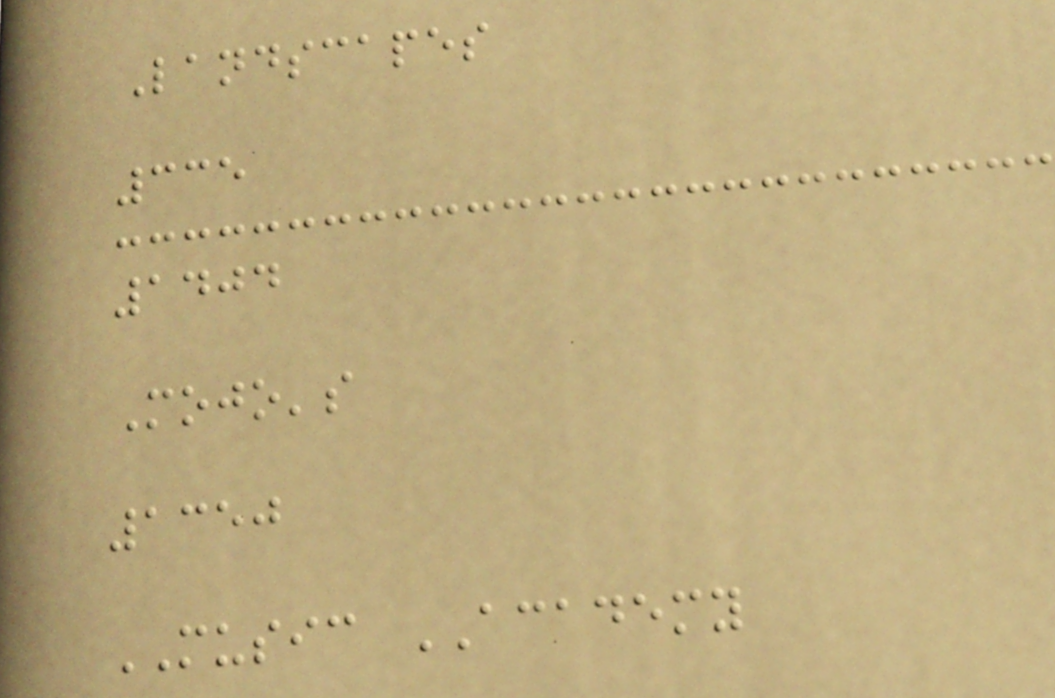Landscapes
335
1404
Mojo's
1350
MUSIC ACADEMY
